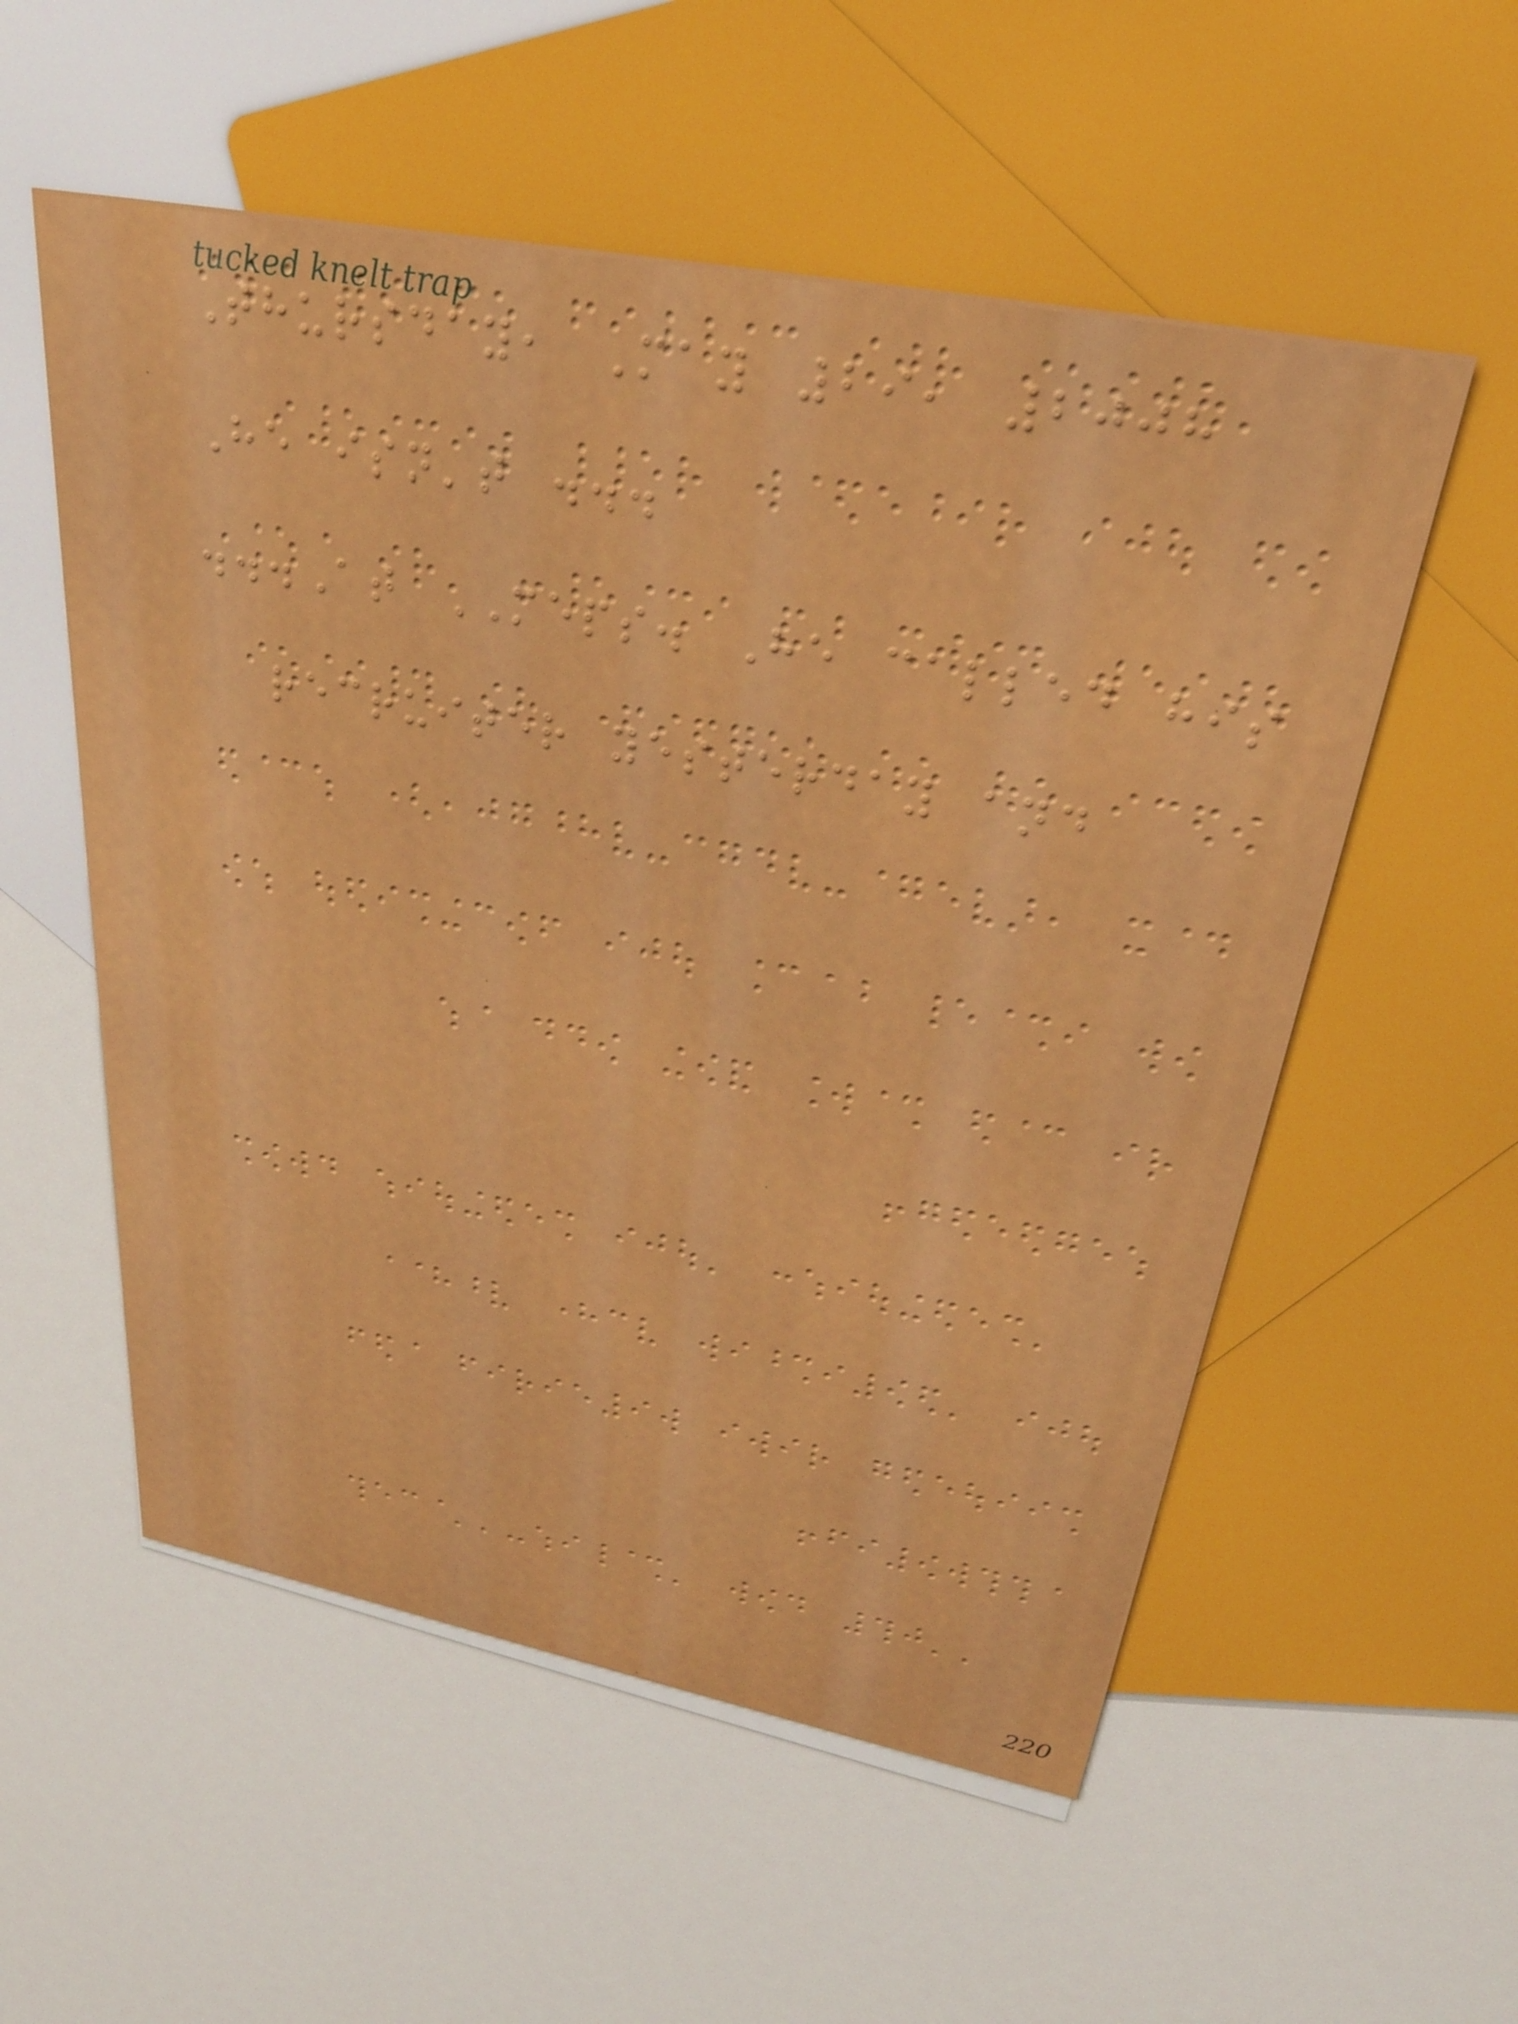Thursday, May 29, 2008
He isn't ...
...At MEPS. He called his
recruiter yesterday and
